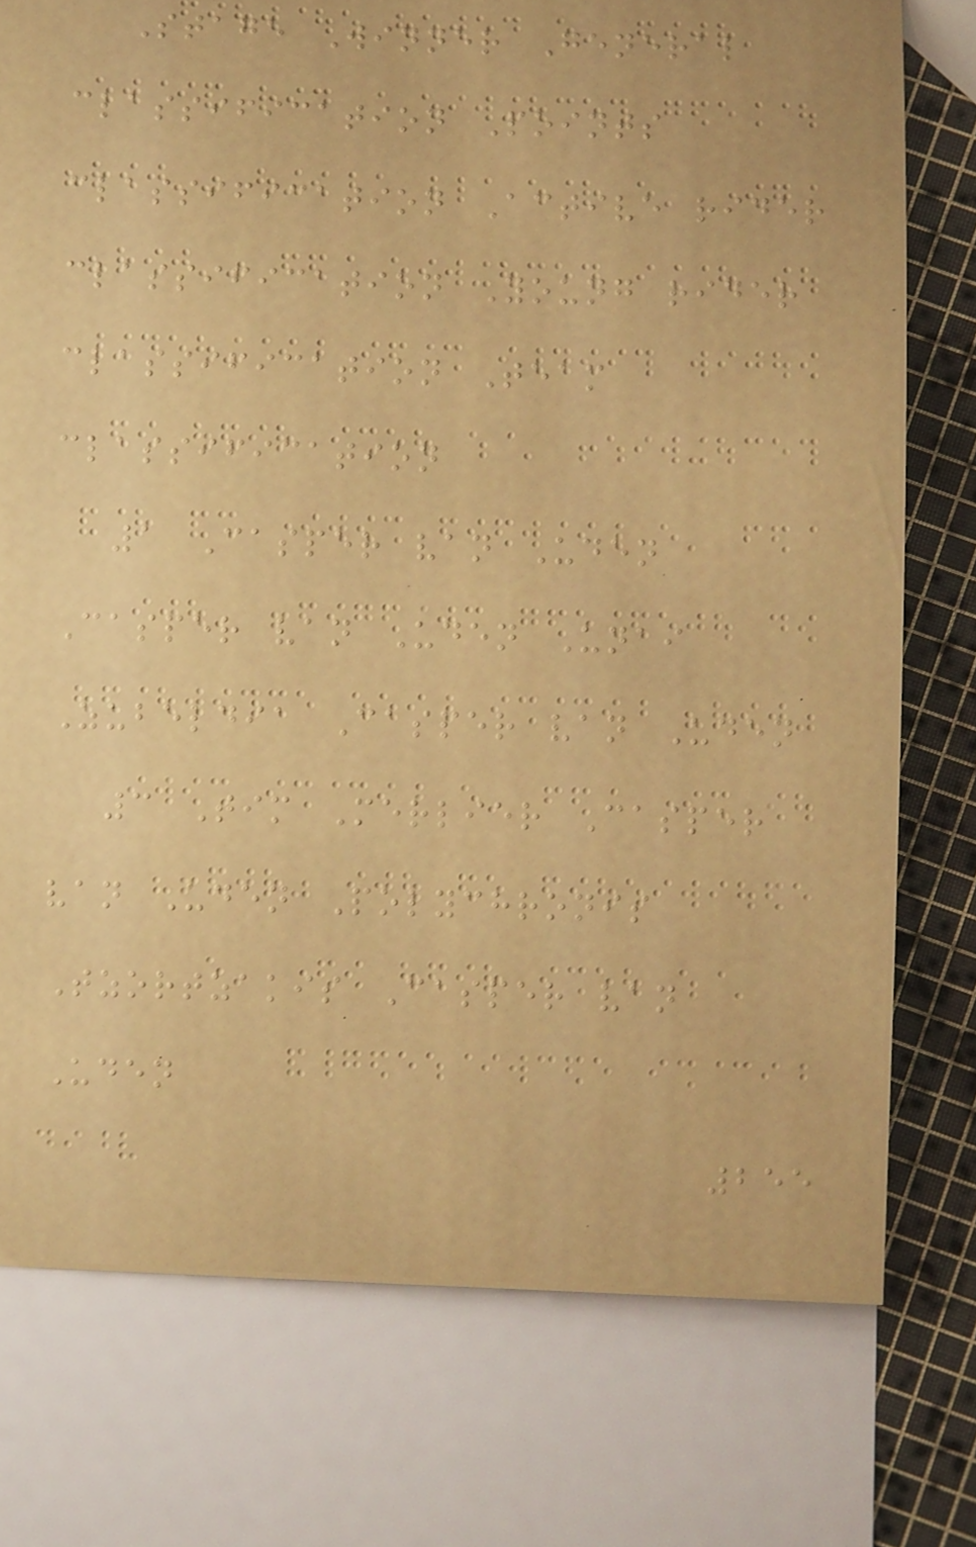Stage Winner General
classification Points
classification Active rider
classification Young rider
classification Team
classification
1 Casper van Uden
Casper van Uden Unai
Zubeldia Casper van Uden
3 Tim Merlier Casper
van Uden Polychronis
Tzortzakis Casper van
Uden
255
